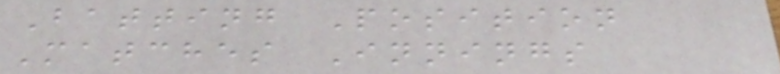Batting Position
Matches Innings
